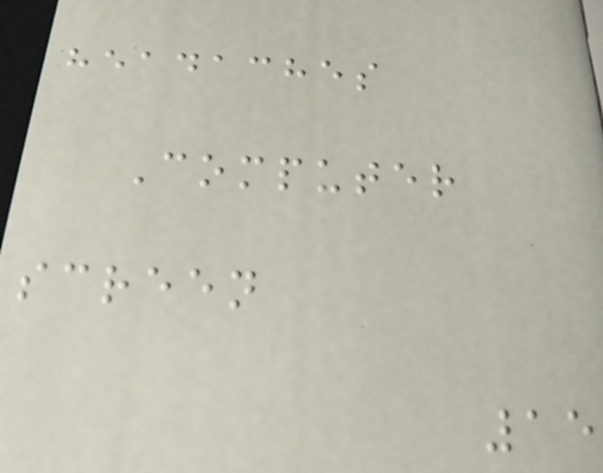headaches
Computer
screen
15
